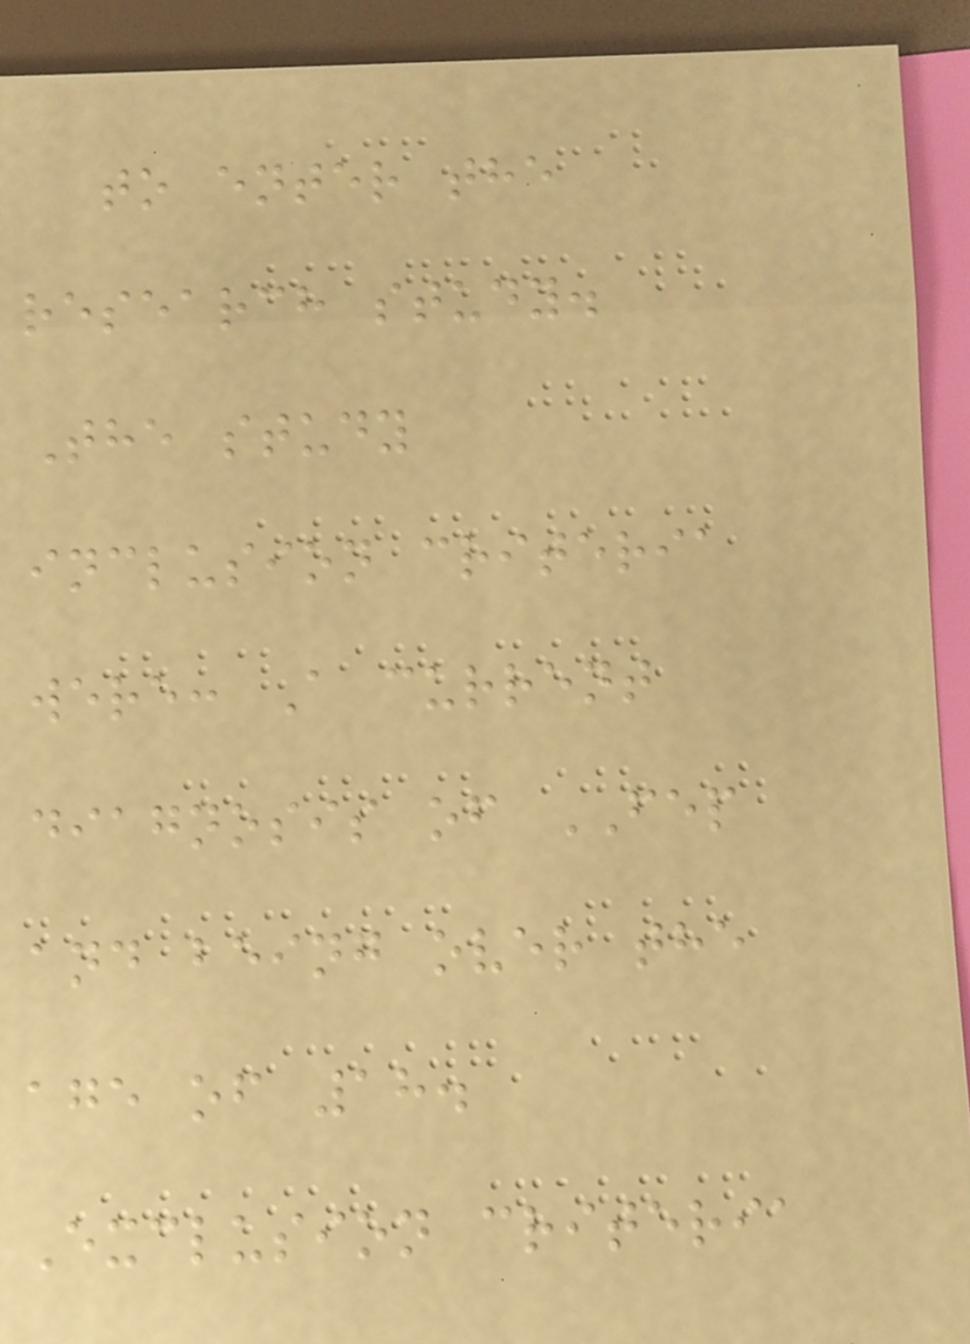to enter the
research study.
The study
inclusion criteria
were: A current
diagnosis of FEP
and being over the
age of 18.
Exclusion criteria
